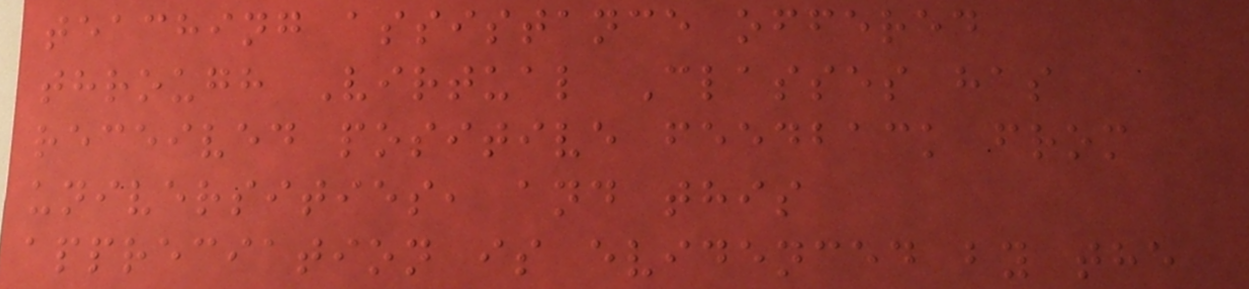teaching assistance offered
through Virtual Classes has
received positive feedback from
universities, and this
appreciation is evidenced by the
